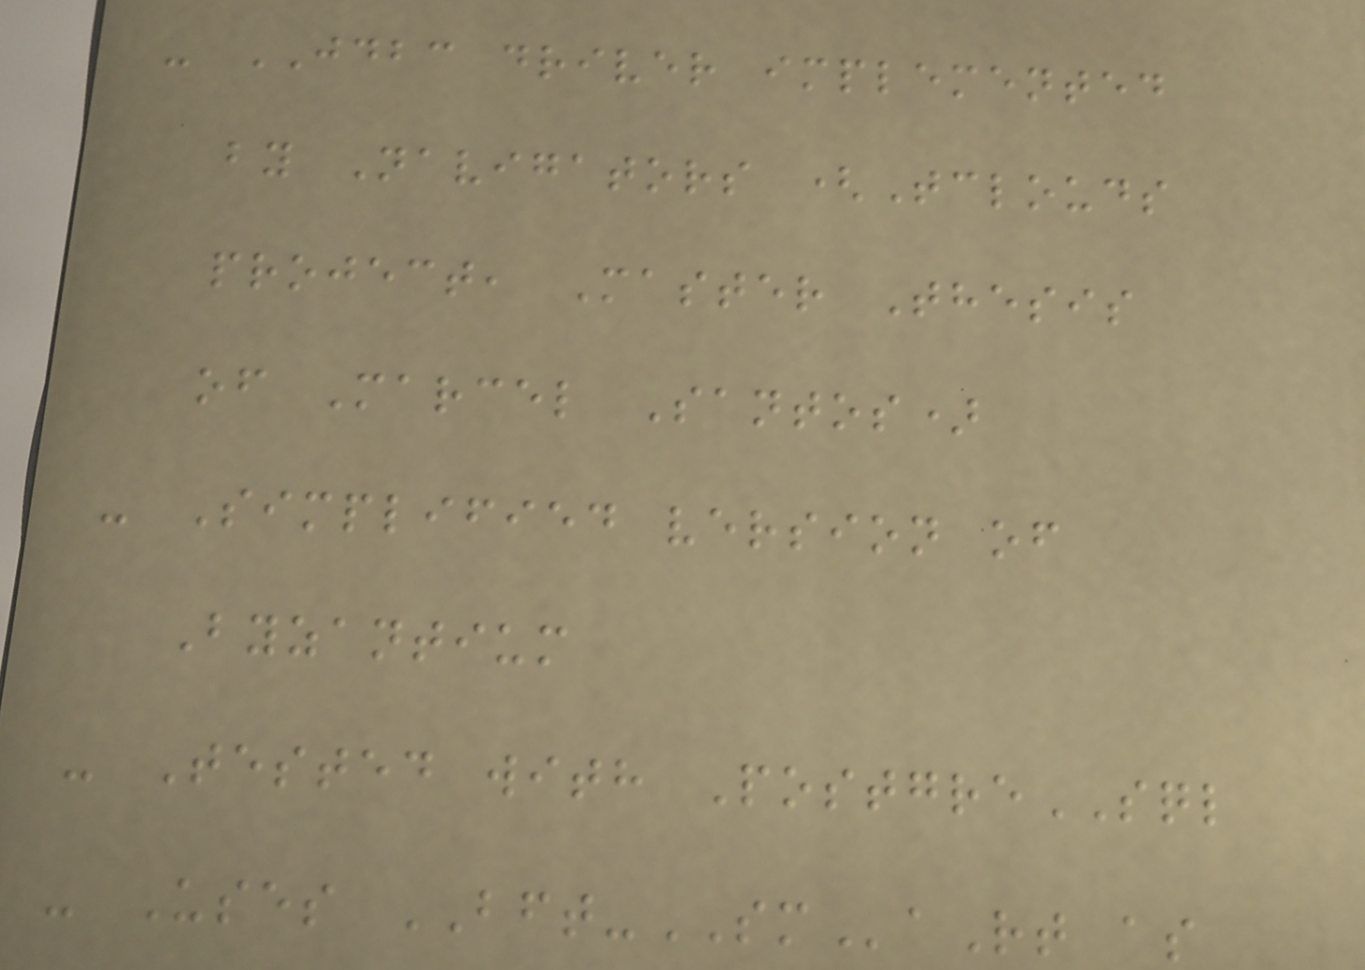- JDBC driver implemented
by Navigators (Tclouds
project, Master Thesis
of Marcel Santos)
- Simplified version of
Byzantium
- Tested with PostgreSQL
- Uses BFT-SMaRt as
